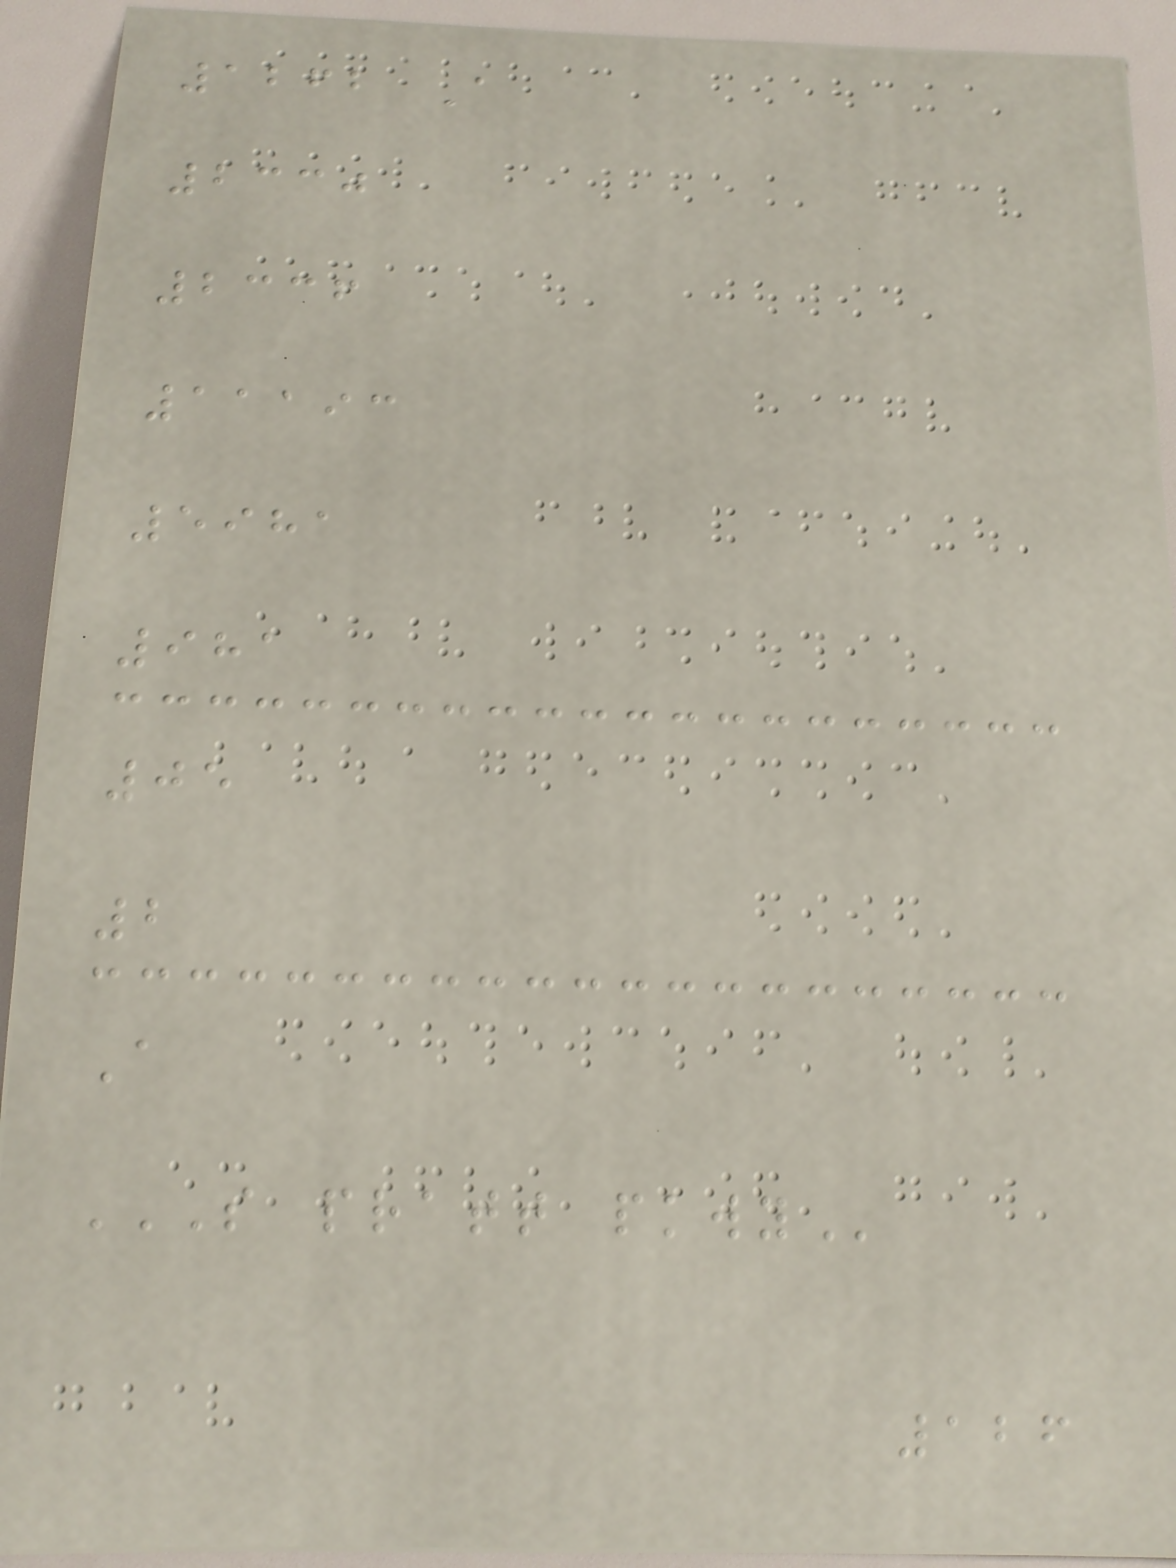1262 A
2330
2336
11193
5981
981
05
2
A
S PRATT PKWY
126
